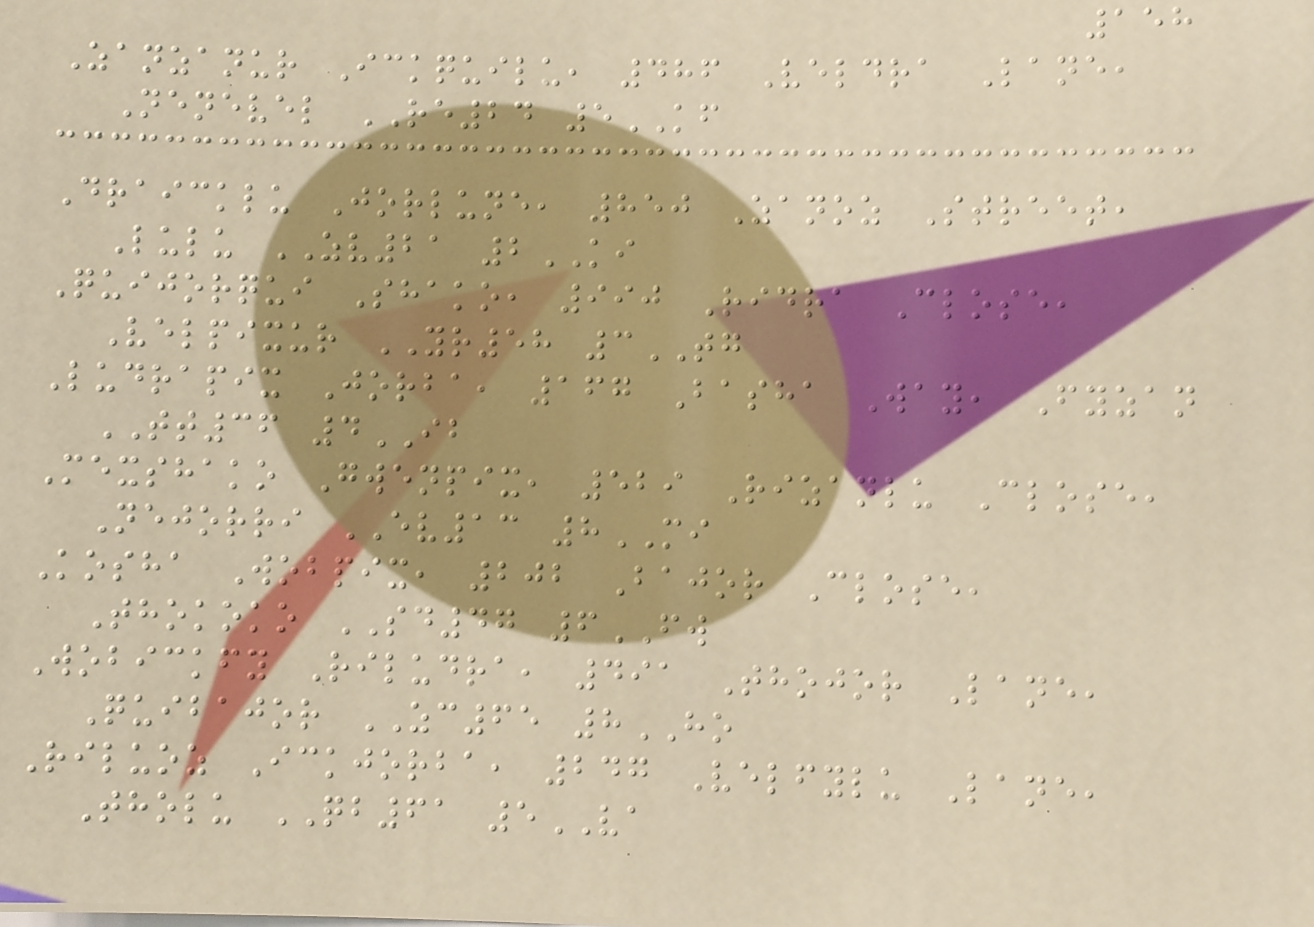158
Zanzanur Ickquilu, 486 Veldra Lane,
Nenevel RE24 5KF
Draicklu Jorlune, 850 Zanoz Street,
Lulu ZV21 2KI
Quijorqui Shako, 990 Ridra Close,
Velpixur YR58 3TG
Ludrapix Jorba, 167 Basha Way, Fyzan
TT36 4IB
Mexshako Gwenpix, 529 Rizanlu Close,
Nejorri EV13 8MI
Kosha Wobpix, 202 Bajor Close,
Thokoko SD47 6FW
Wobickfy Riludra, 491 Thojor Lane,
Quibajor ZC65 8HO
Riluoz Ickjorba, 247 Velfylu Lane,
Tholu QB61 5VA
